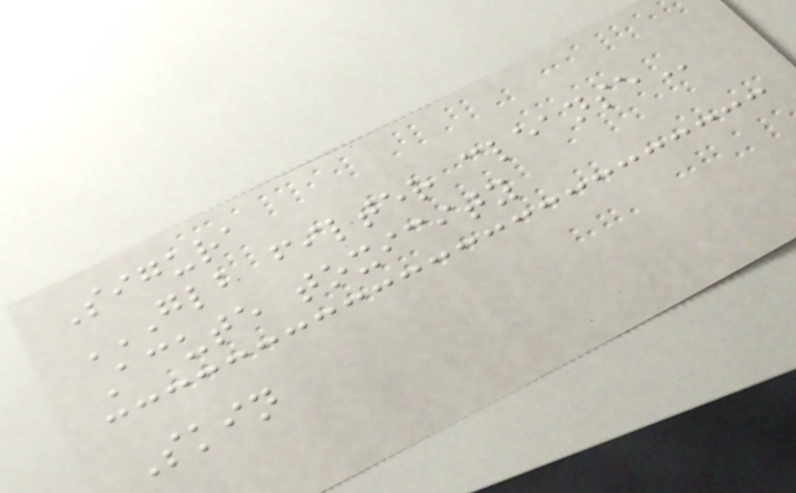Sigura
GLB FILTER CLEANSE
Acute toxicity
Skin
